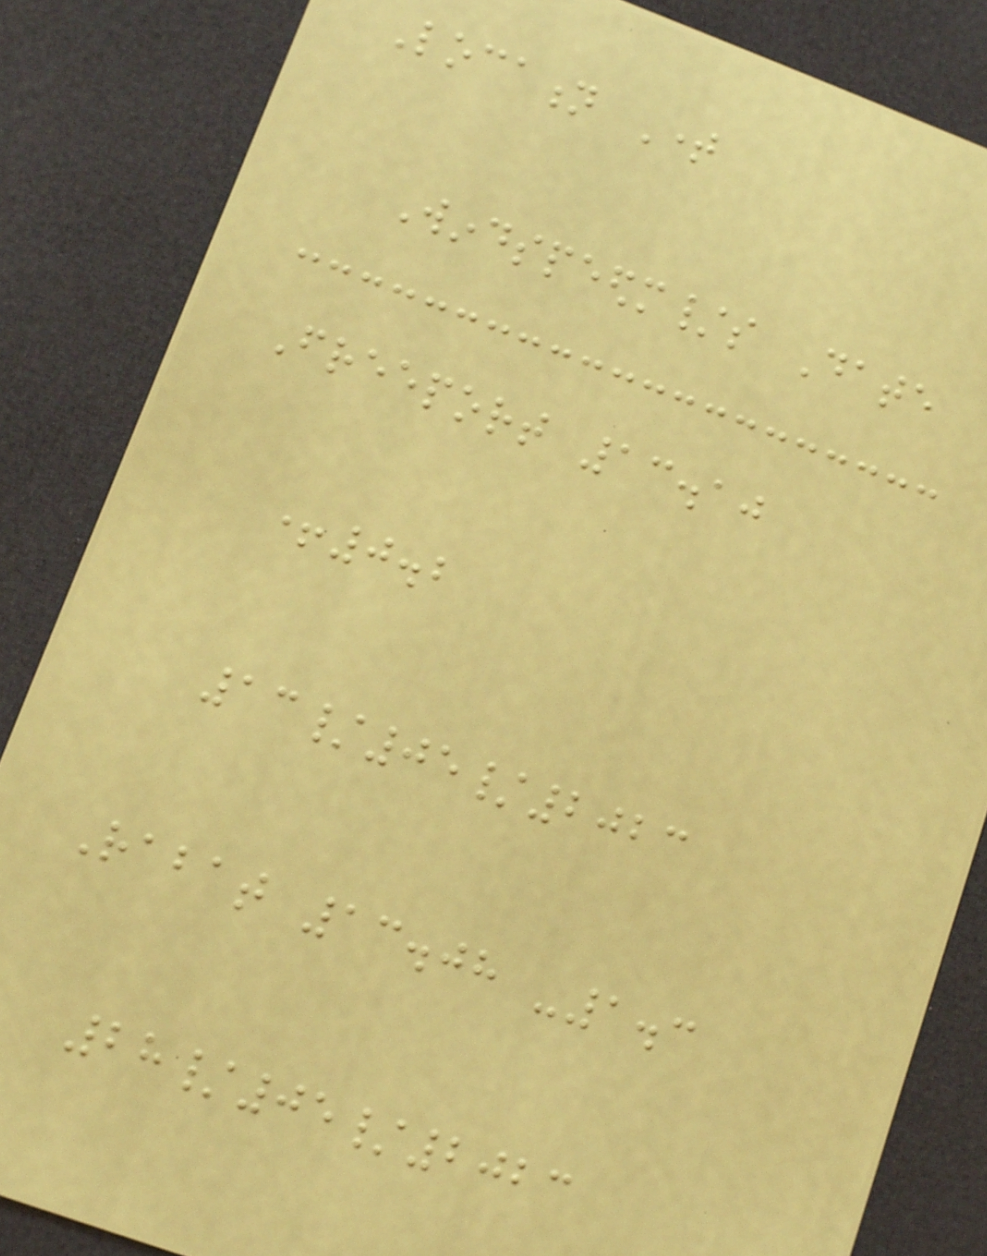Location Time
Windspeedm/s Date
Freeport 13.10
+0.2
13/05/2023
Rabat 13.08 -1.3
28/05/2023
